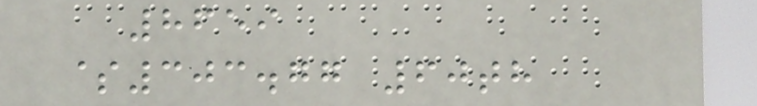8659
$303.77 60th
